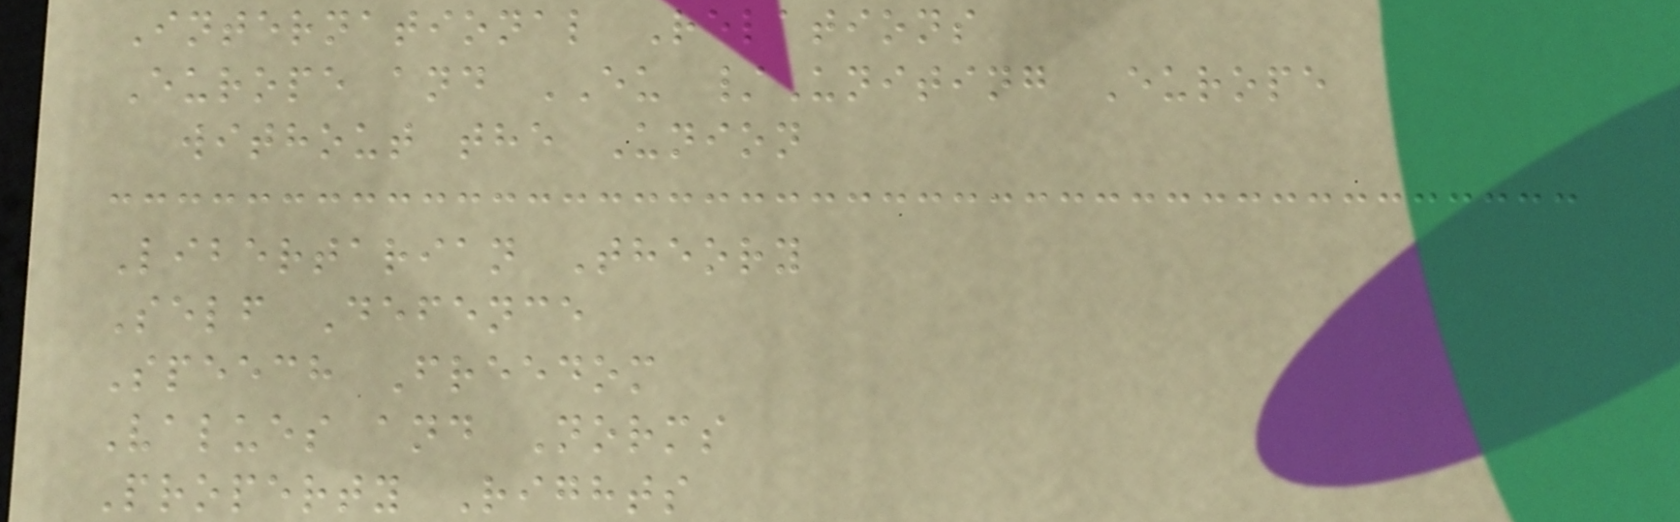International Relations
Europe and EU /Uniting Europe
without the Union
Libertarian Theory
Self Defence
Speech Freedom
Values and Norms
Property Rights
